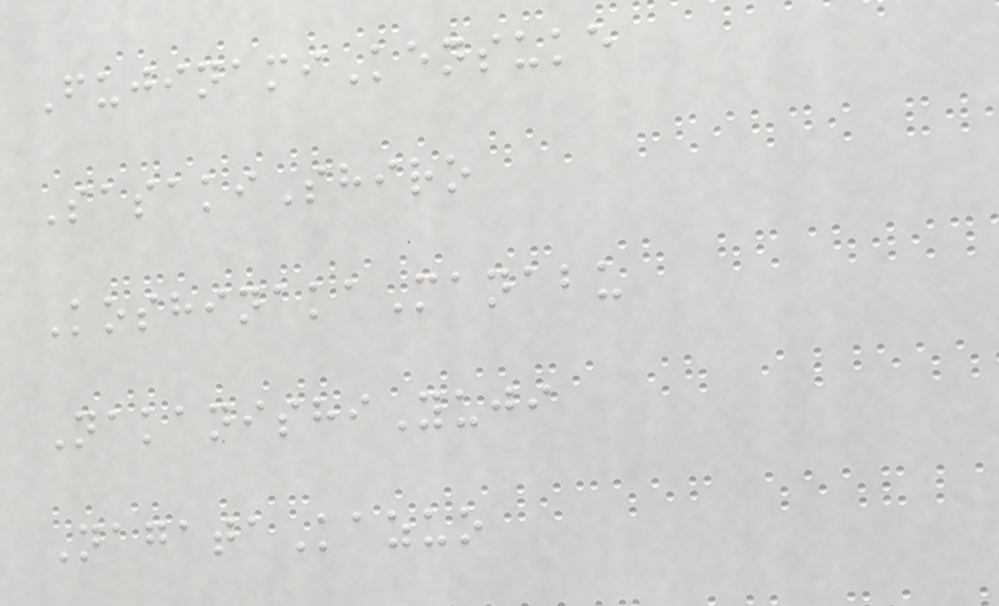FujinamiKensuke
SasakiShiro
KoshinakaManabu
NakanishiYuji
NagataKazuo
